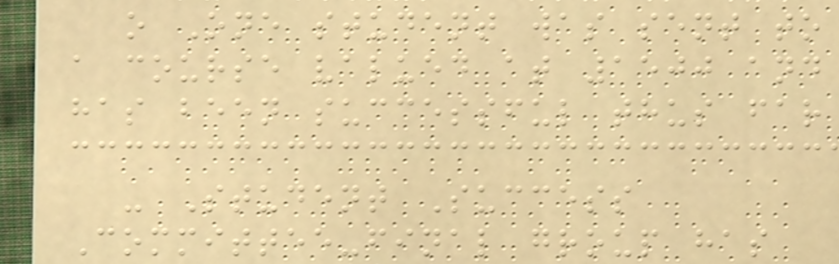o One student was sent to
a course valued at 1500 and
has been successful thus far
- Student Success
Committee-final group has
